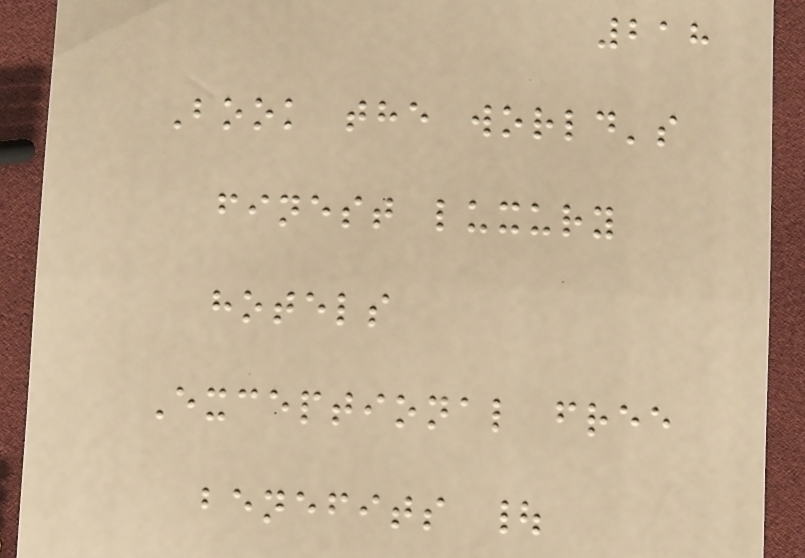218
Book the world's
finest luxury
hotels
Exceptional free
benefits |
